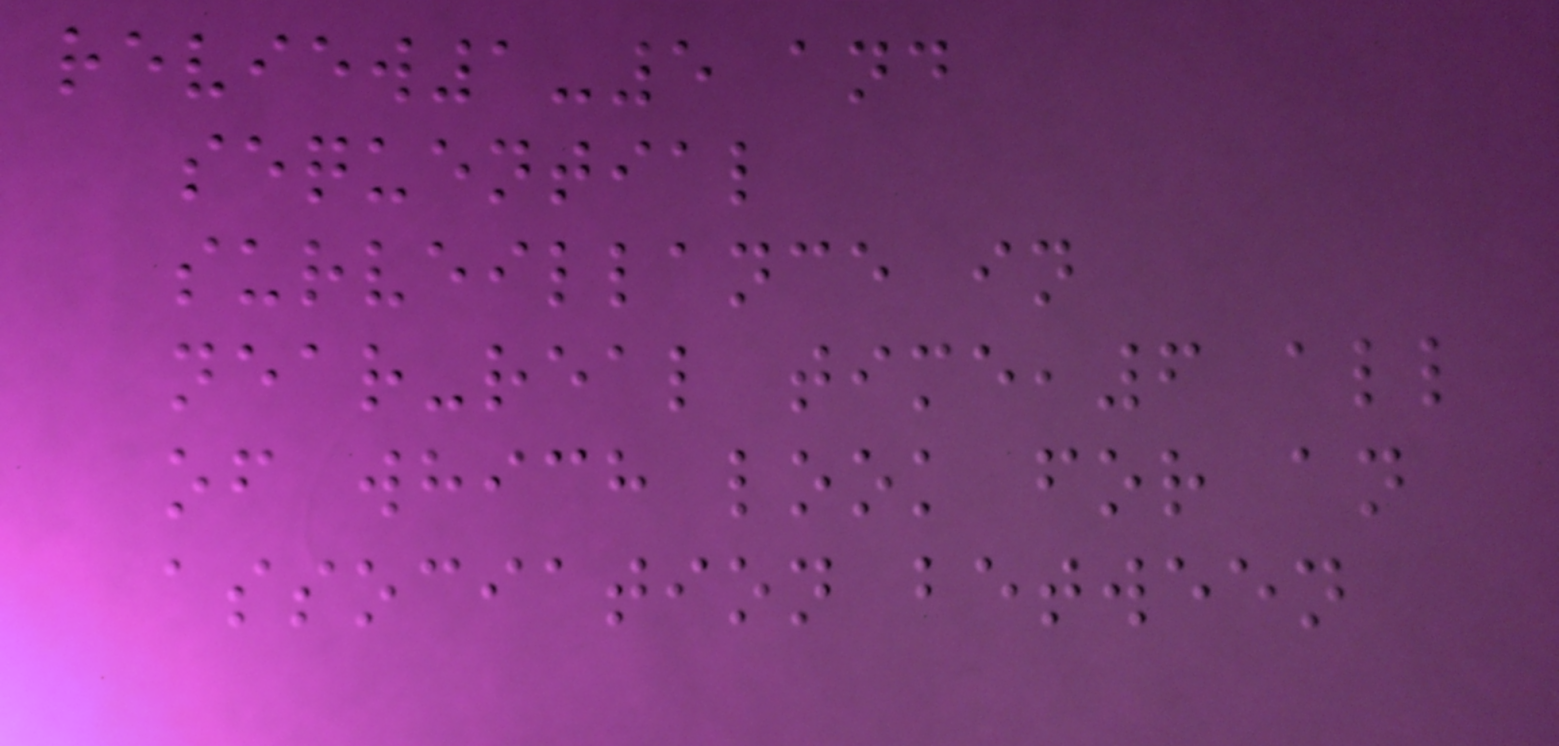review1-5 and
sequential
surveillance in
near-real time,6 all
of which look for an
association between
